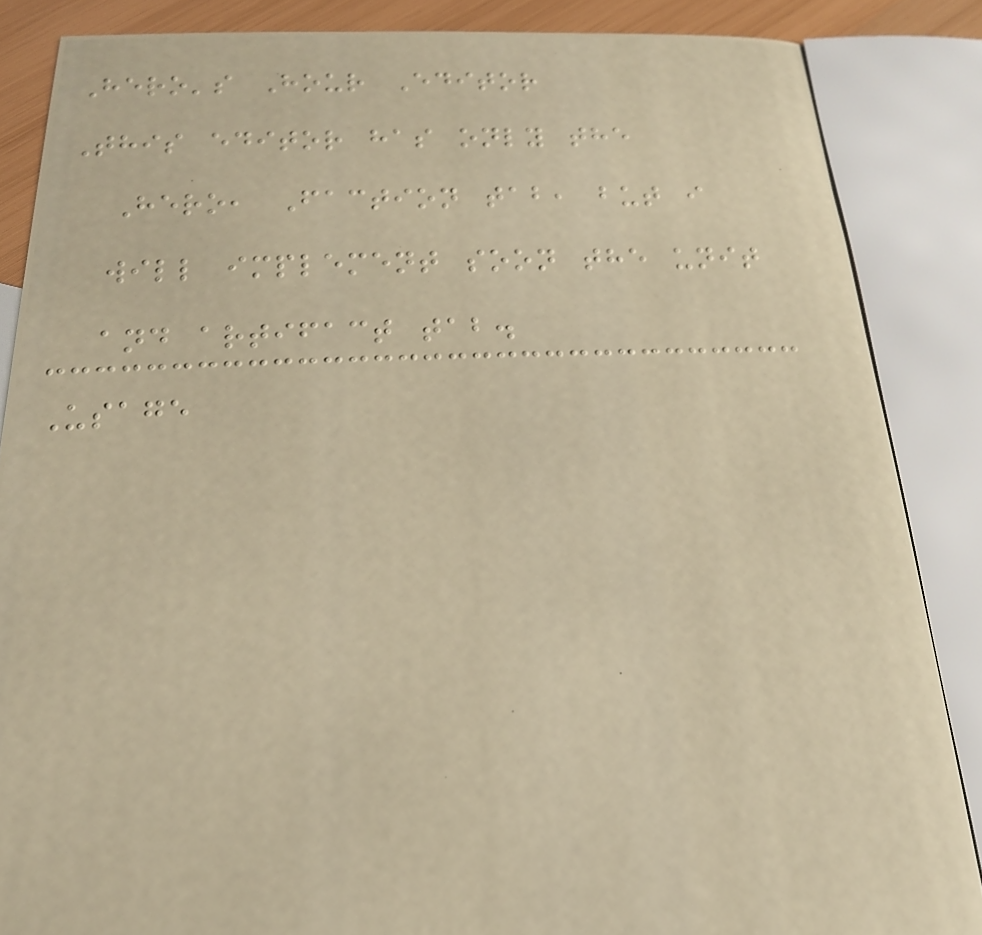Hero's Hour Editor
This editor has only the
Hero, Faction tab, but i
will implement soon the unit
and artifact tab.
Usage
